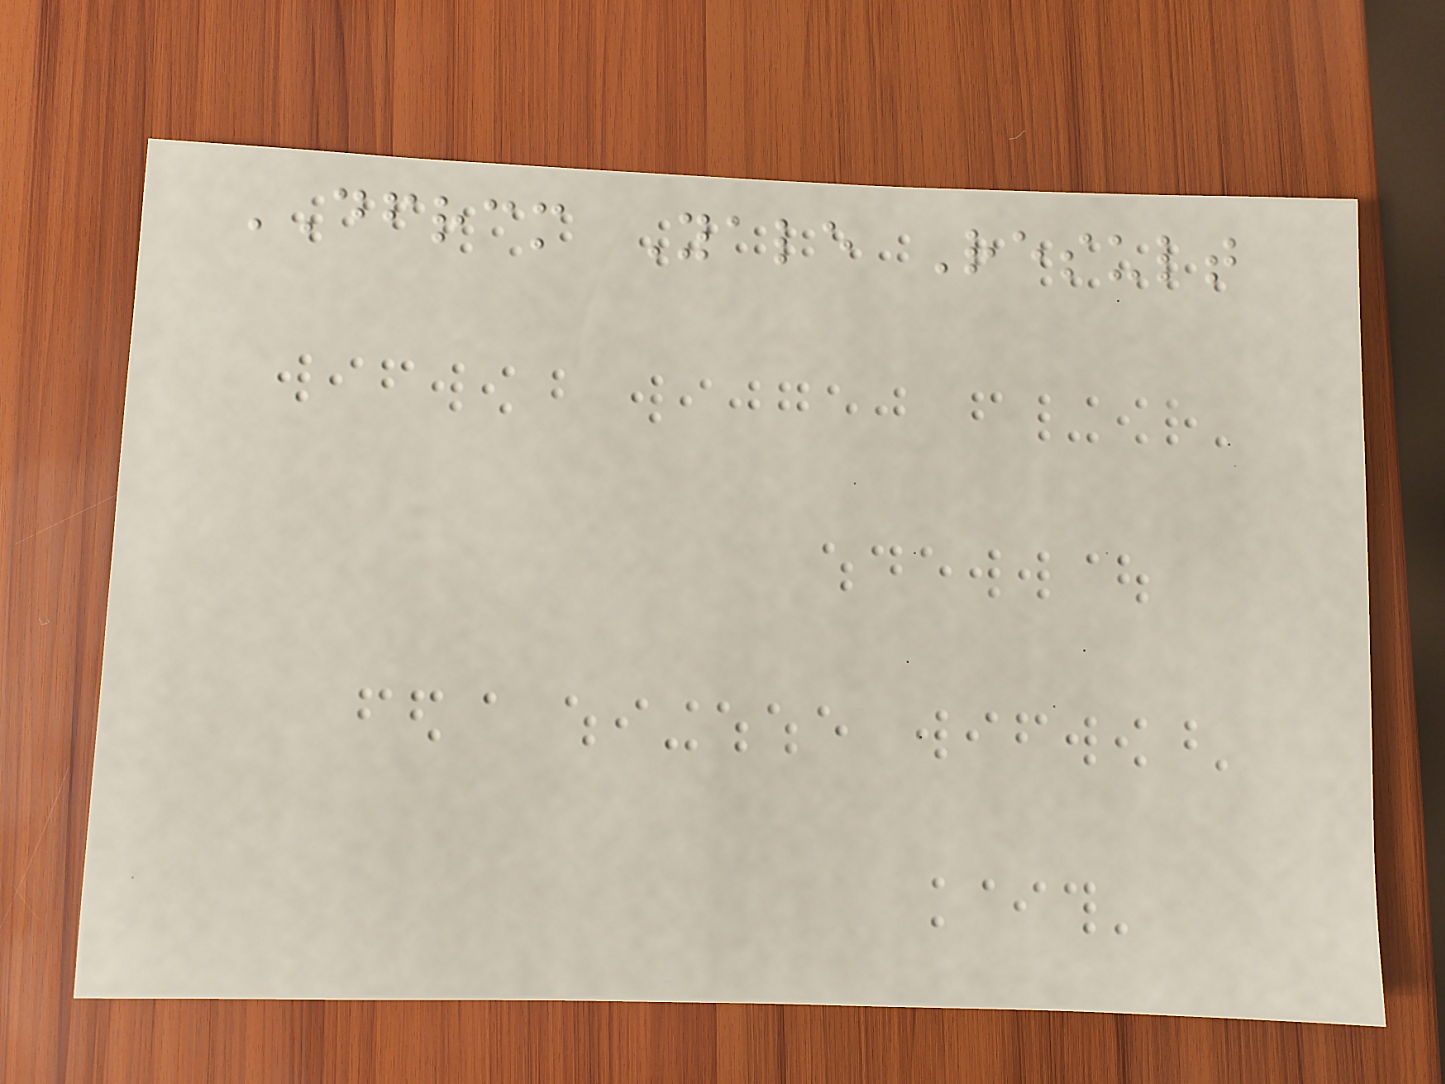DFRCM Yale Result
